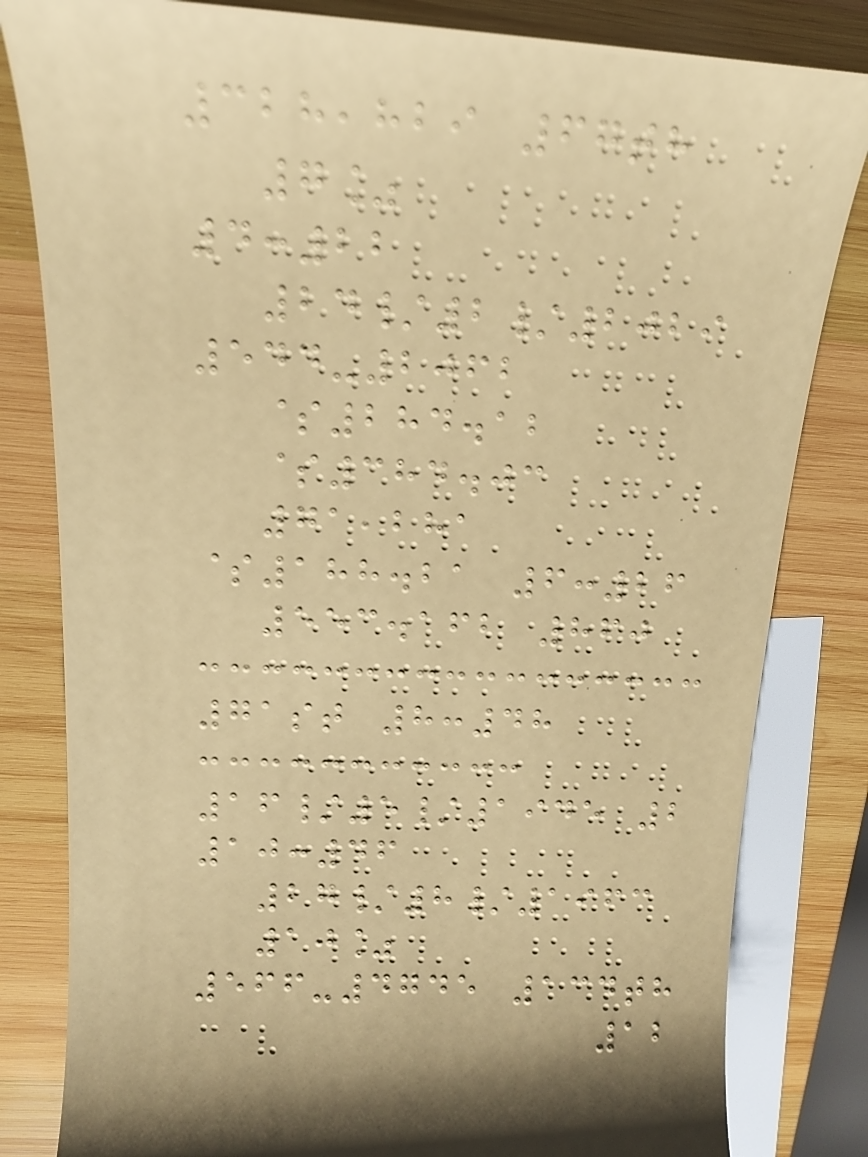328,829 67th
7%
4:22
24/2/2029
544-2062
$284.12
$384.03
71,281
$188.21 6:26
553.162 860
71st 8:48
16/5/1945 2
10:46
27/8/1963
10%
566-4745 134th
12
